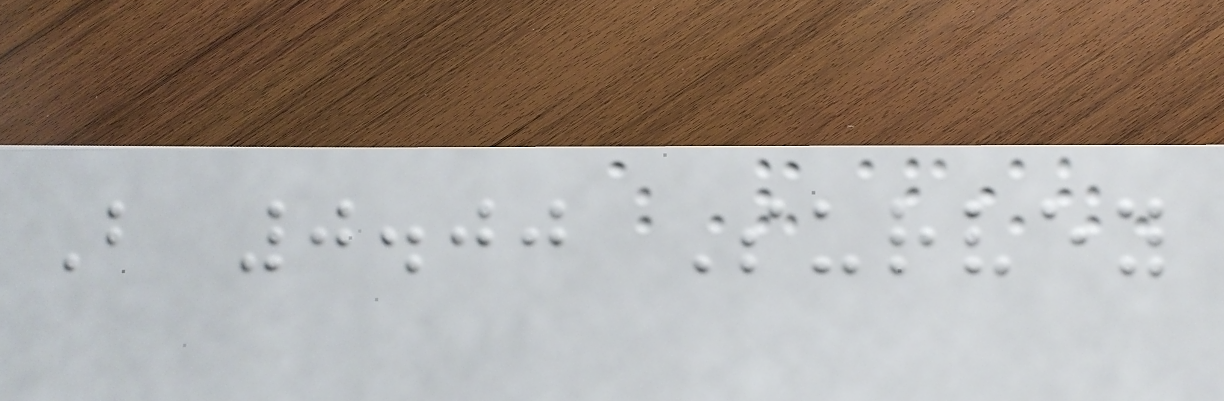B 0.00 Survey
